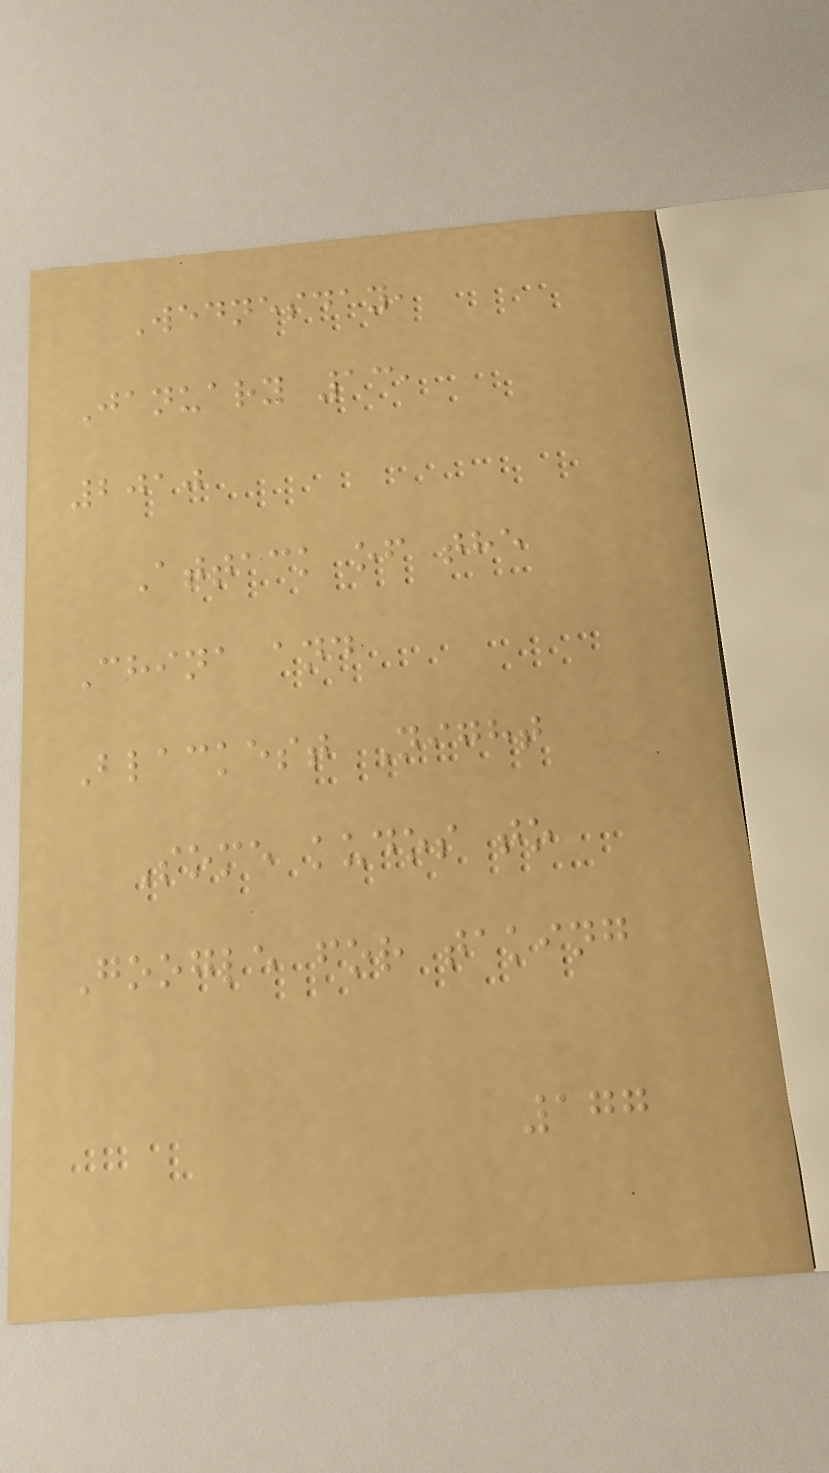Wednesday,
January 13,
2010
Attack of the
China and
Blackest Night
Some kudos to
Google for taking
177
